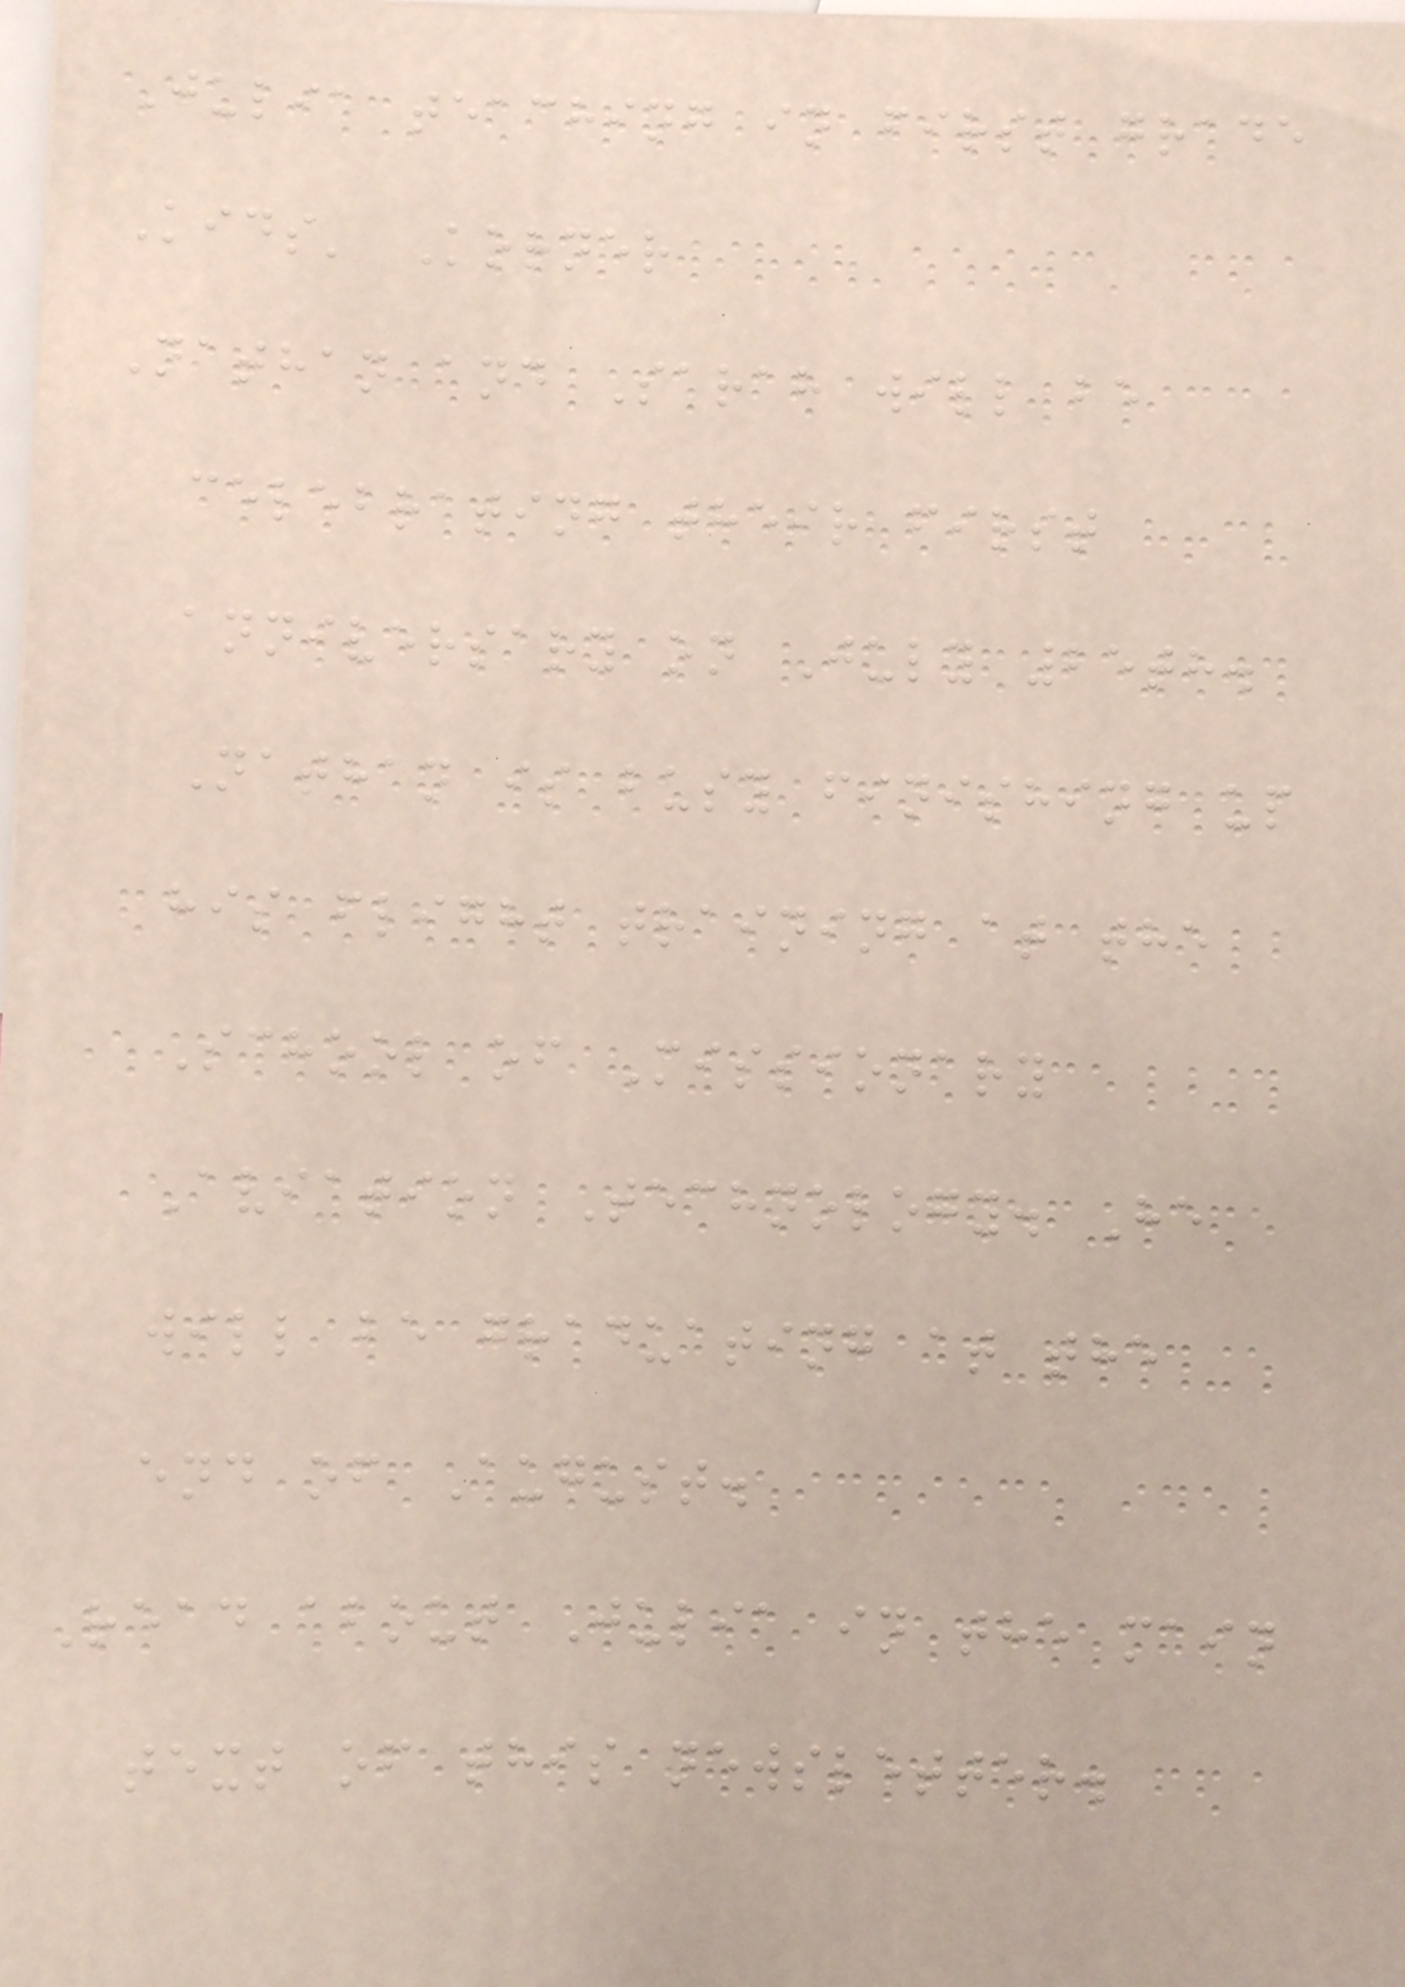Julia teaching in first grade
Kids' Korner
Nathan and Sarah will be
celebrating their first
anniversary on July 25th.
Nathan is busy finishing up
his flight training at the
School of Missionary
Aviation Technology. He
will be graduating at the
end of August.
Read about Julia in the main
text of this newsletter.
